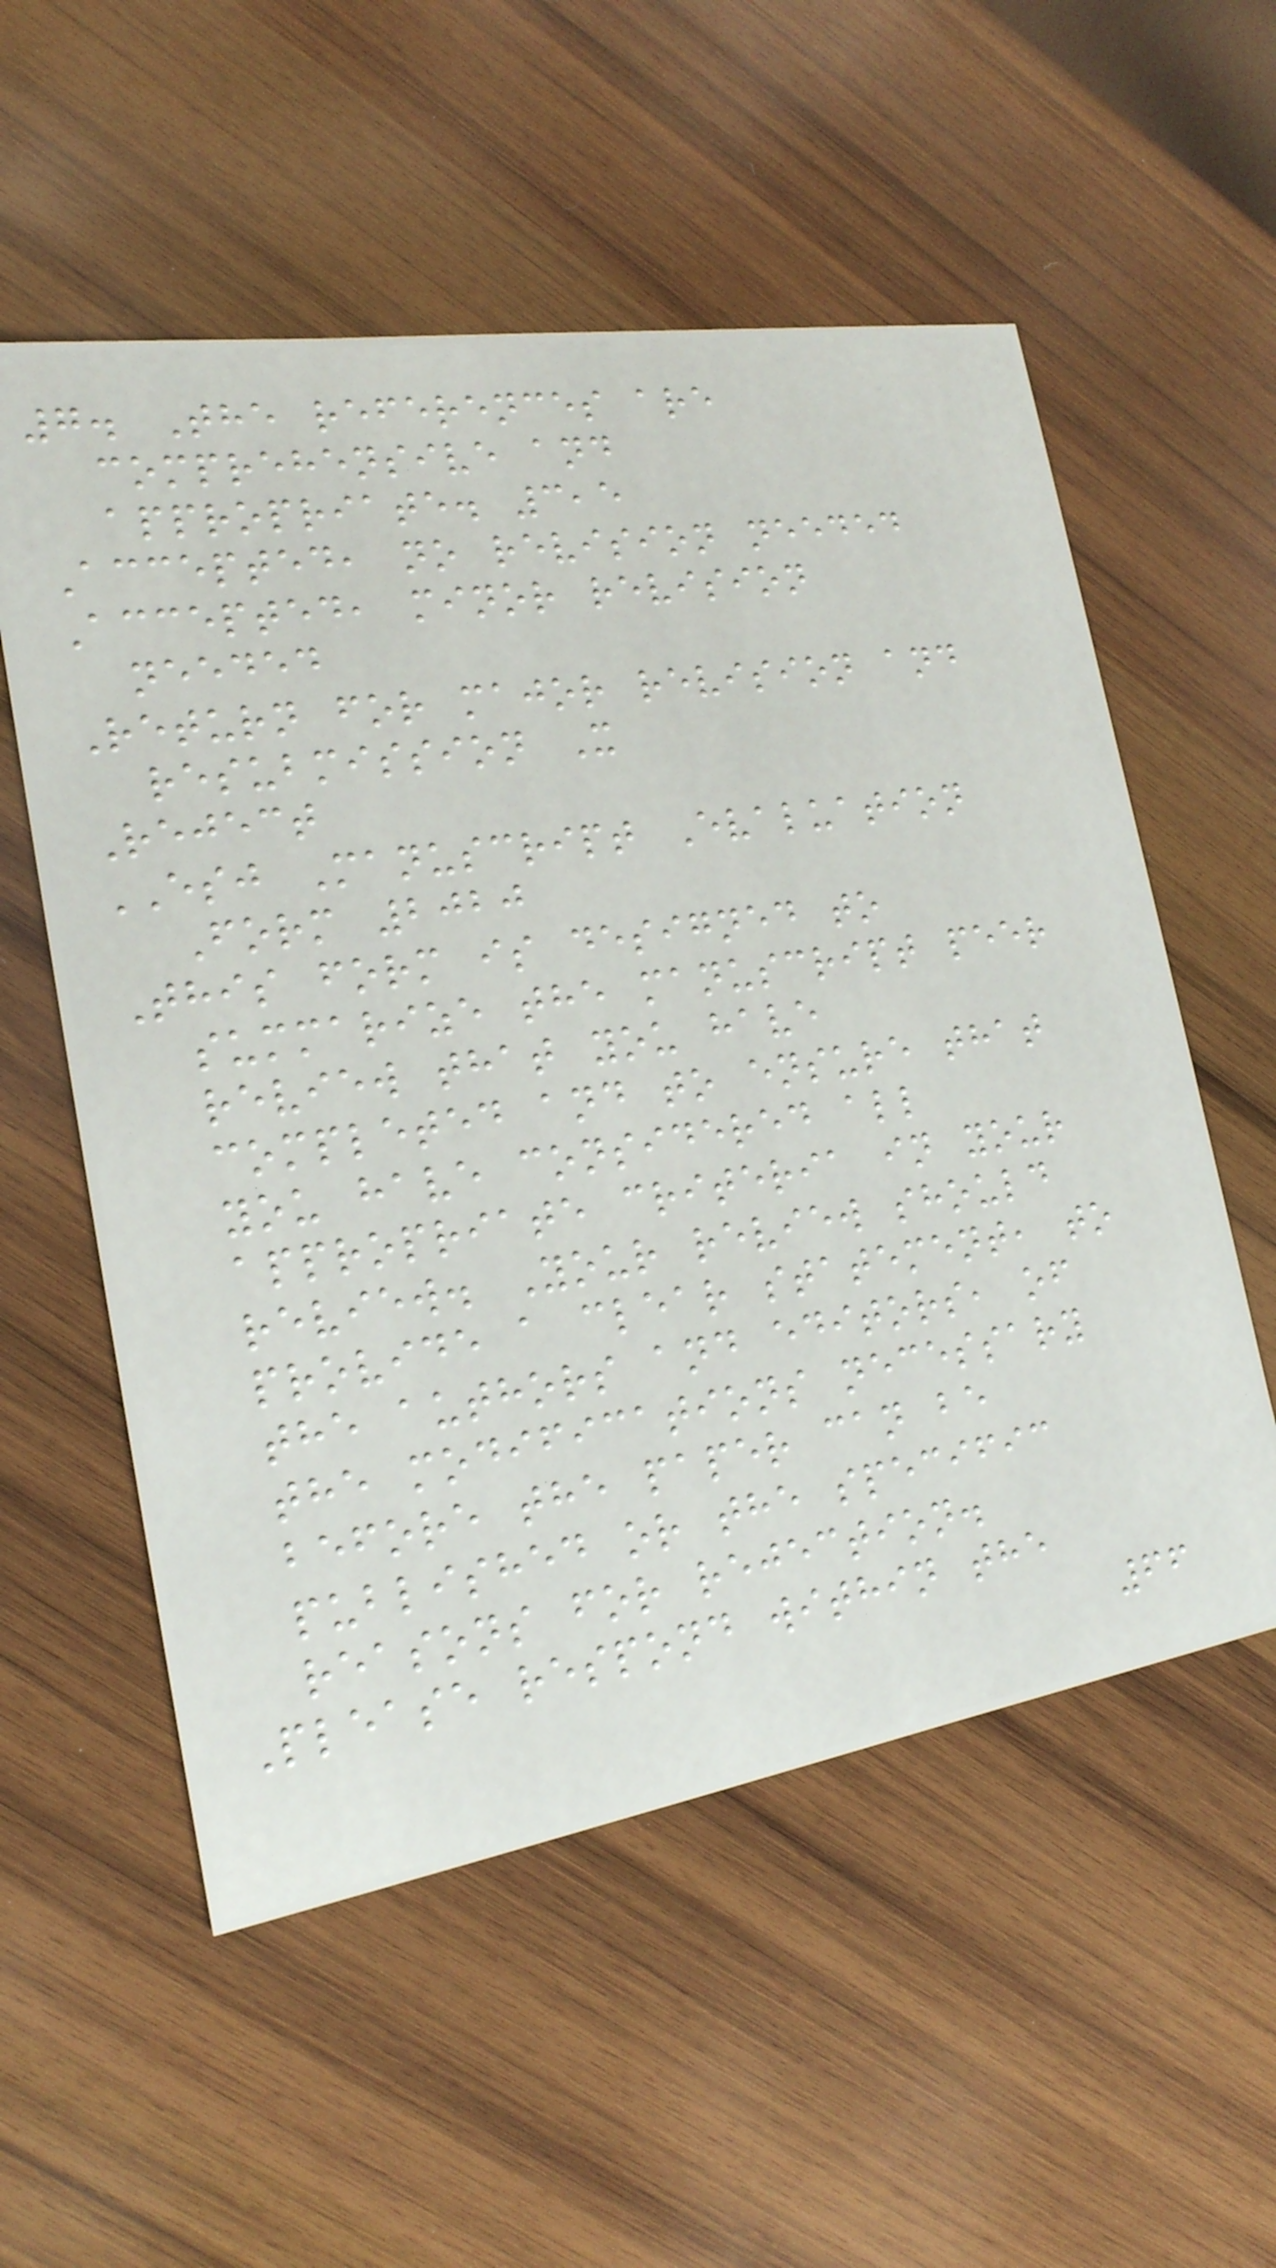7. The references are
comprehensive and
appropriate. 3,5
Accepted, no revision needed
Accepted, minor revision
needed
Return for major revision and
resubmission X
Reject
ESJ Manuscript Evaluation
Form 2020
This form is designed to
summarize the manuscript peer
review that you have
completed and to ensure that
you have considered all
appropriate criteria in your
review. Your review should
provide a clear statement, to
the authors and editors, of
the modifications necessary
before the paper can be
published or the specific
reasons for rejection.
Please respond within the
66
